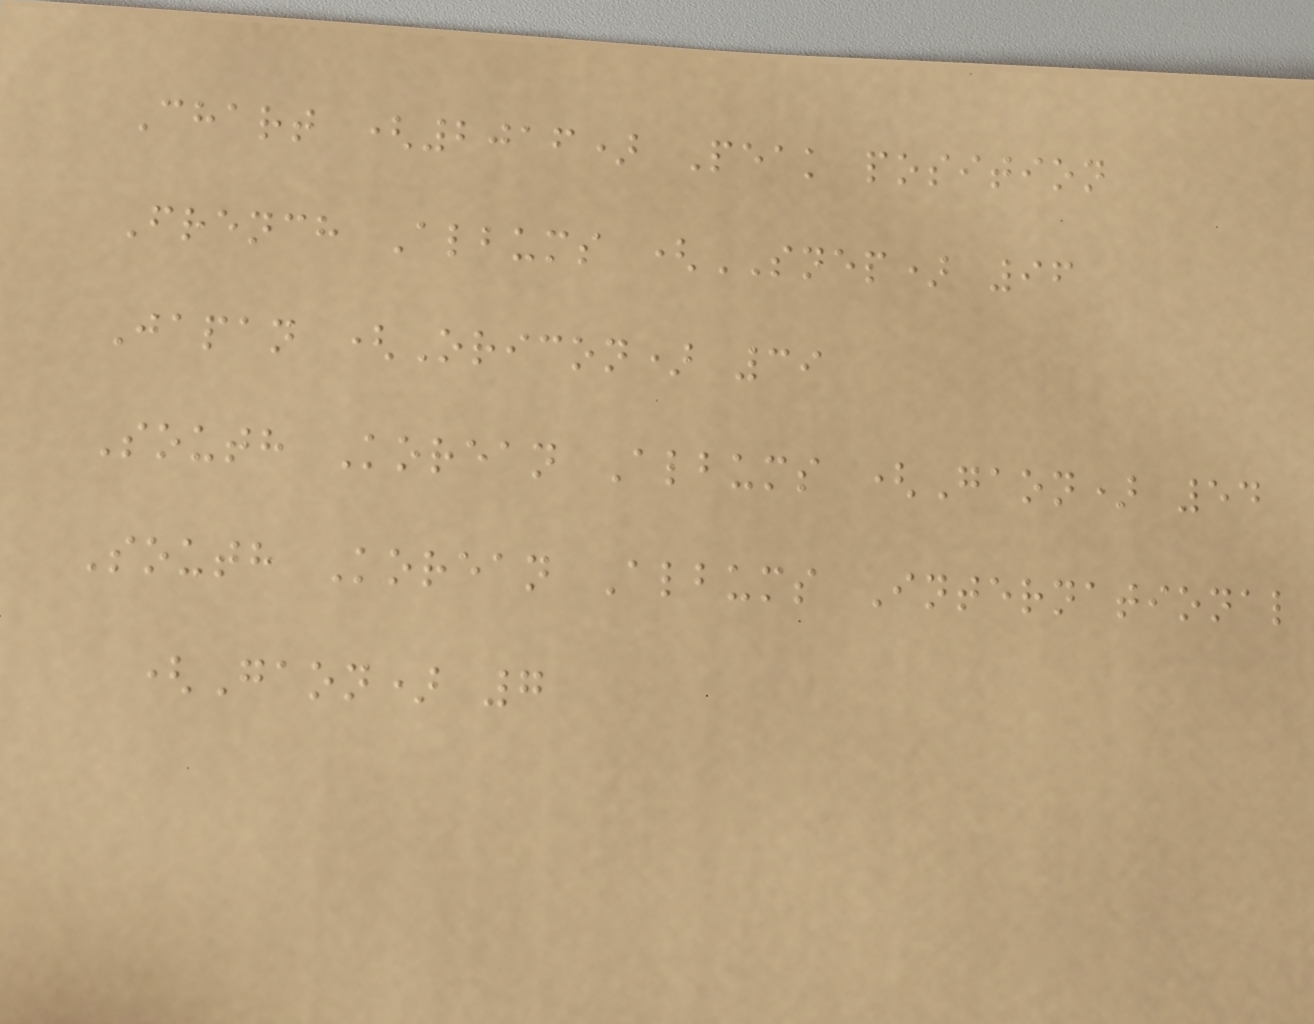Chart (2016) Peak position
French Albums (SNEP) 96
Japan (Oricon) 39
South Korean Albums (Gaon) 54
South Korean Albums International
(Gaon) 7
